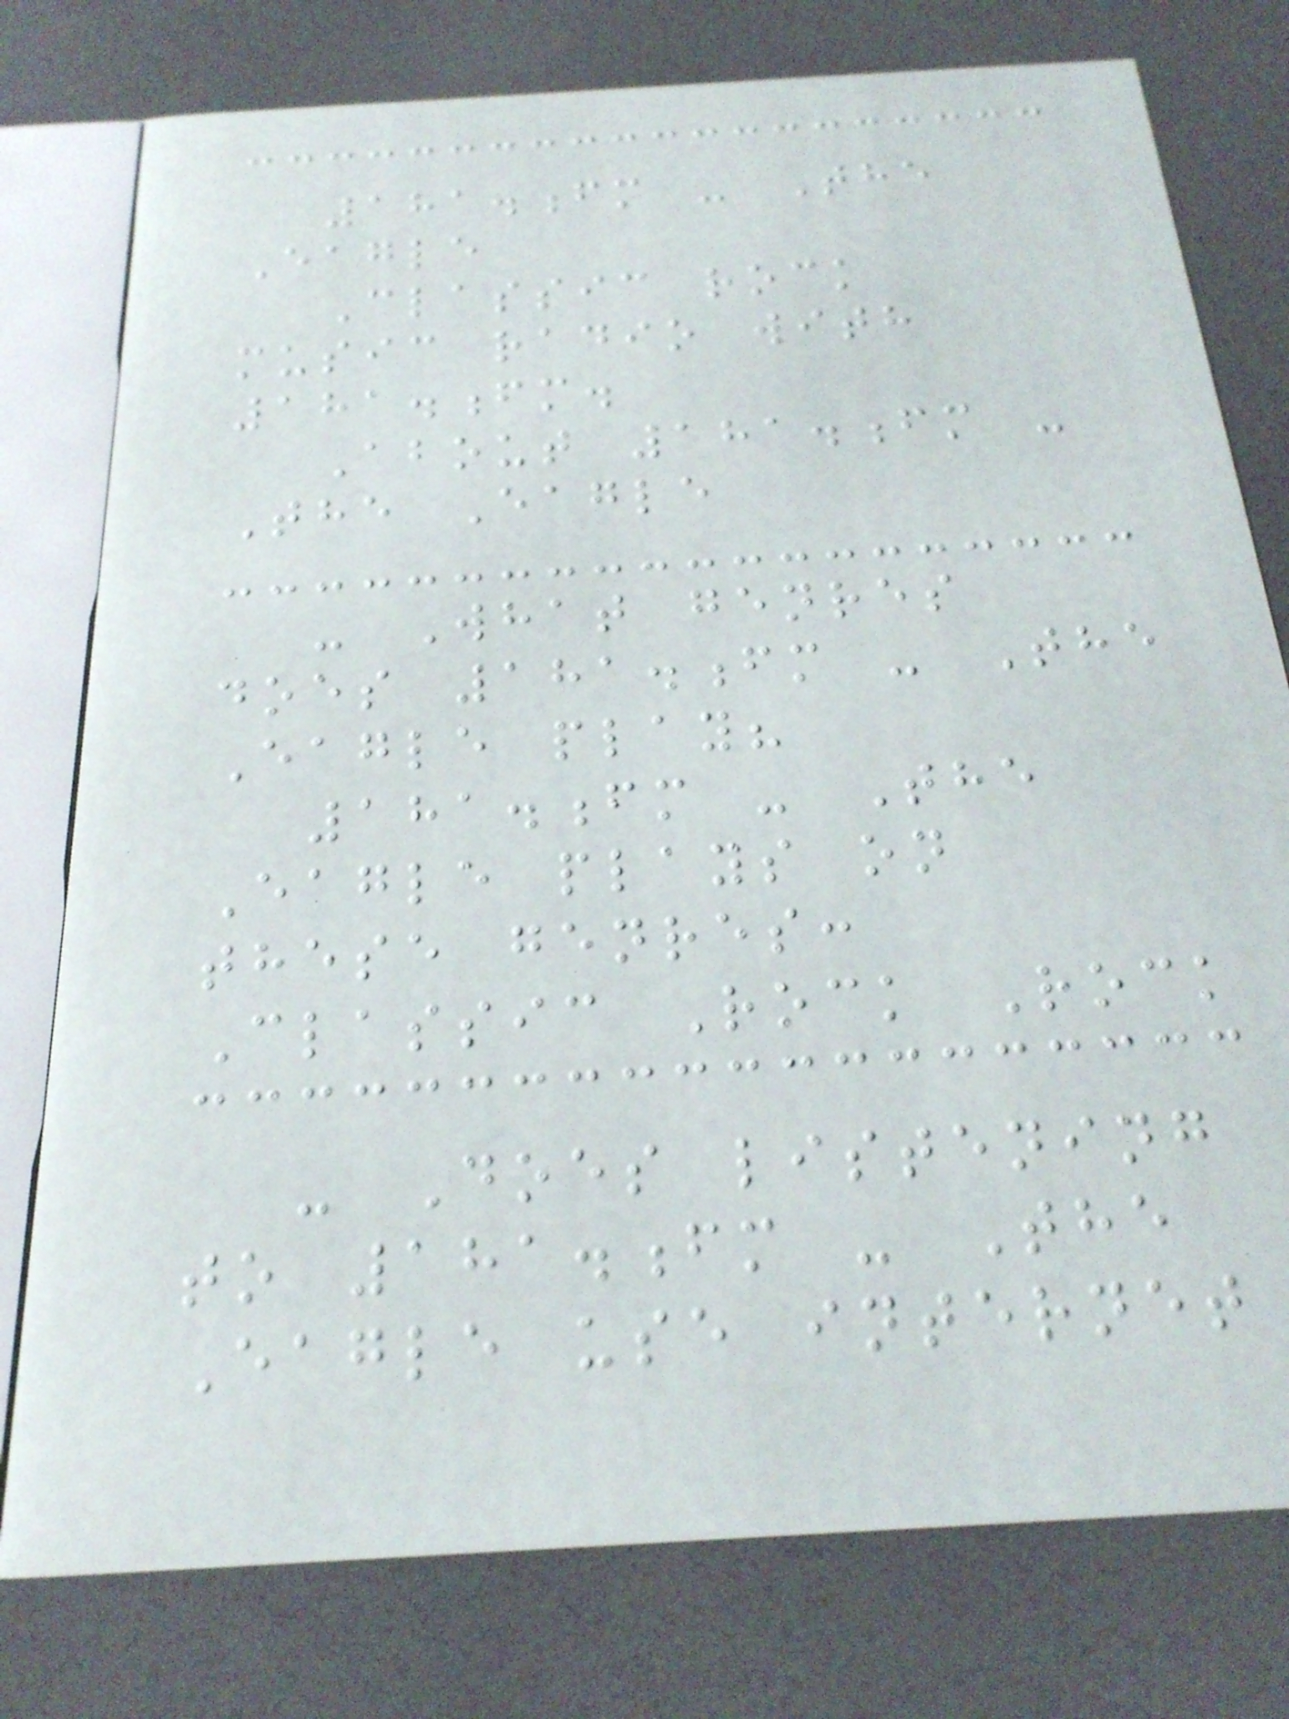181.fm - The
Eagle
Classic rock
music radio with
181.fm.
About 181.fm -
The Eagle
- What genres
does 181.fm - The
Eagle play?
181.fm - The
Eagle plays on
these genres:
Classic Rock Rock
- Does listening
to 181.fm - The
Eagle use internet
